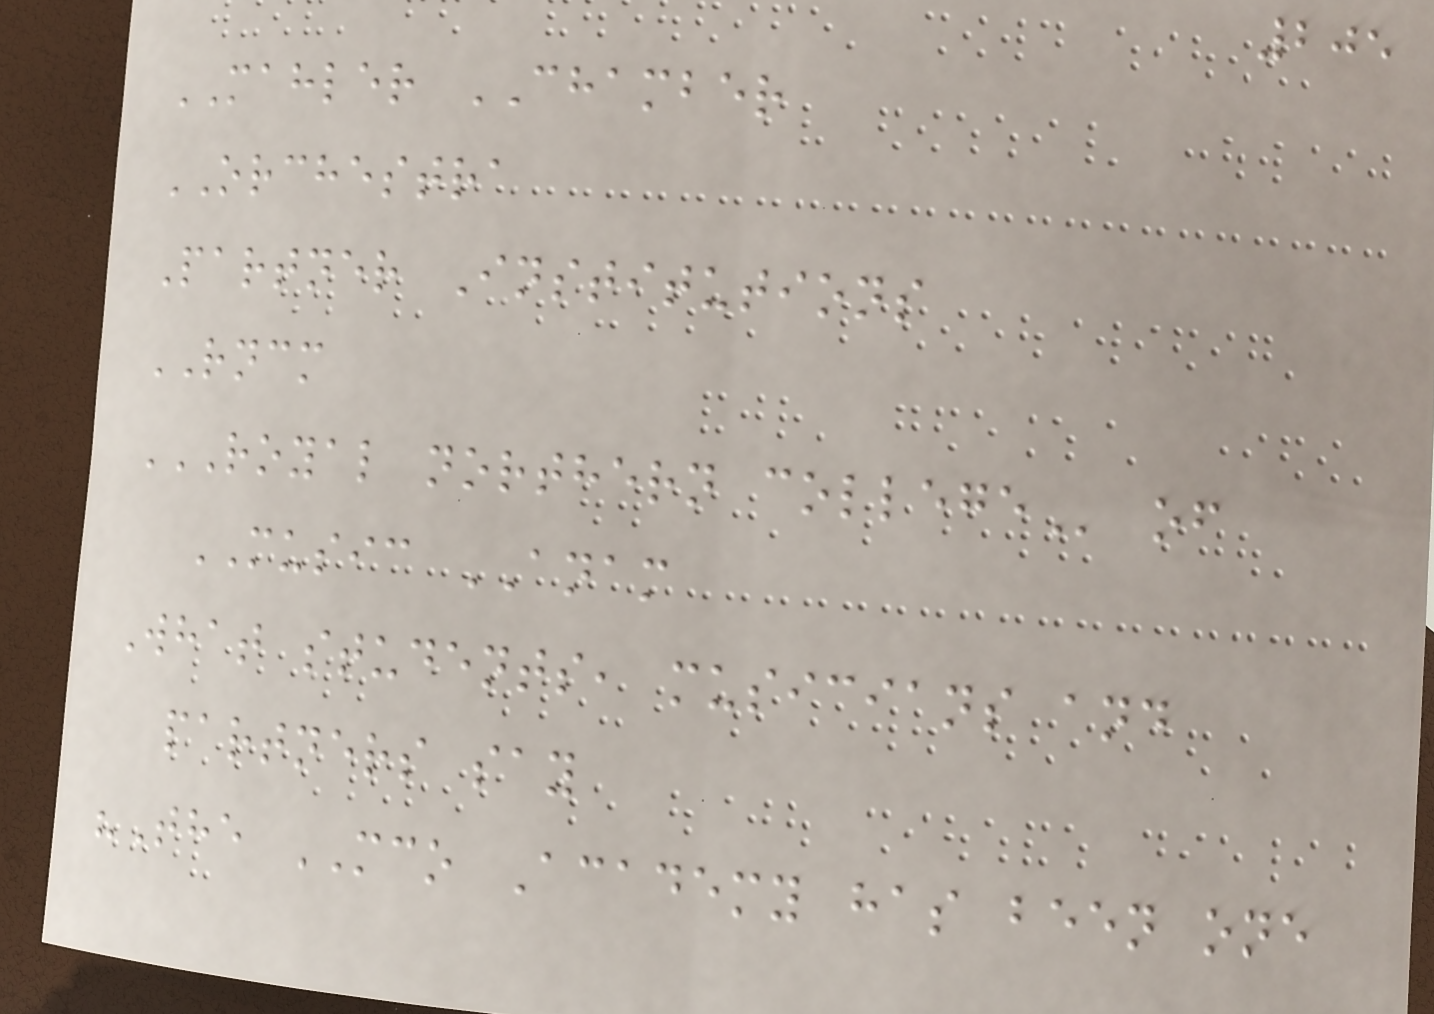205
MAHLER CHAMBER
ORCHESTRA
Partner Institutions
RNCM
ROYAL NORTHERN COLLEGE of
MUSIC ANAM
What students, musicians and
partners say
"The MCO Academy has been one
